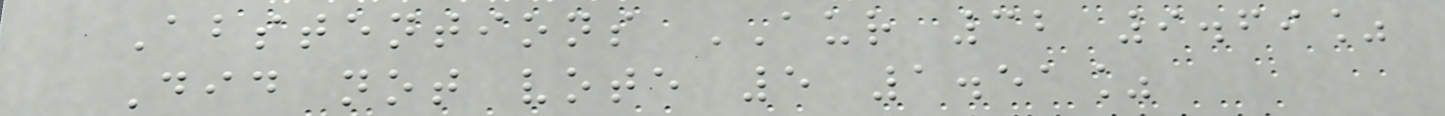Abstentions AUR 32 9.69%
Did not vote 5 1.51%
